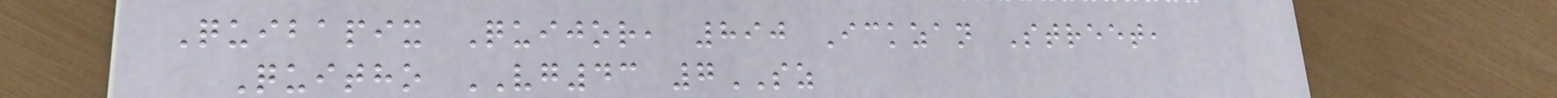Quibapix Quijor, 890 Ickzan Street,
Quitho VG43 7SZ
